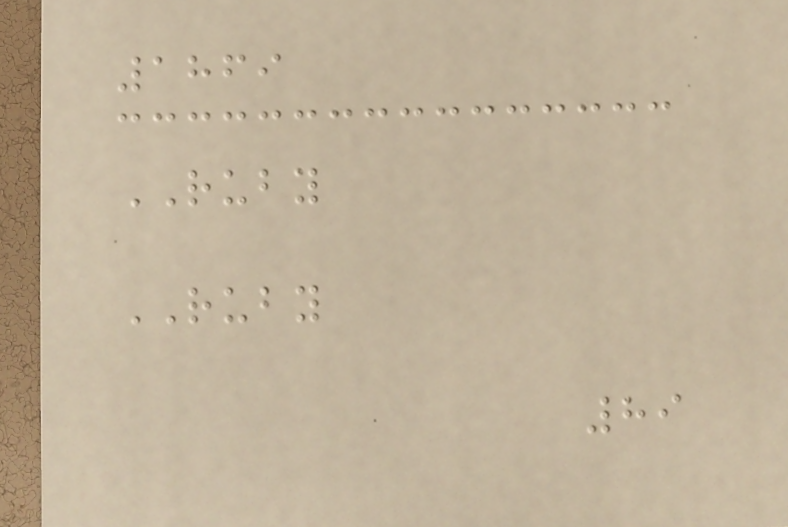1869
RUBY
RUBY
89
